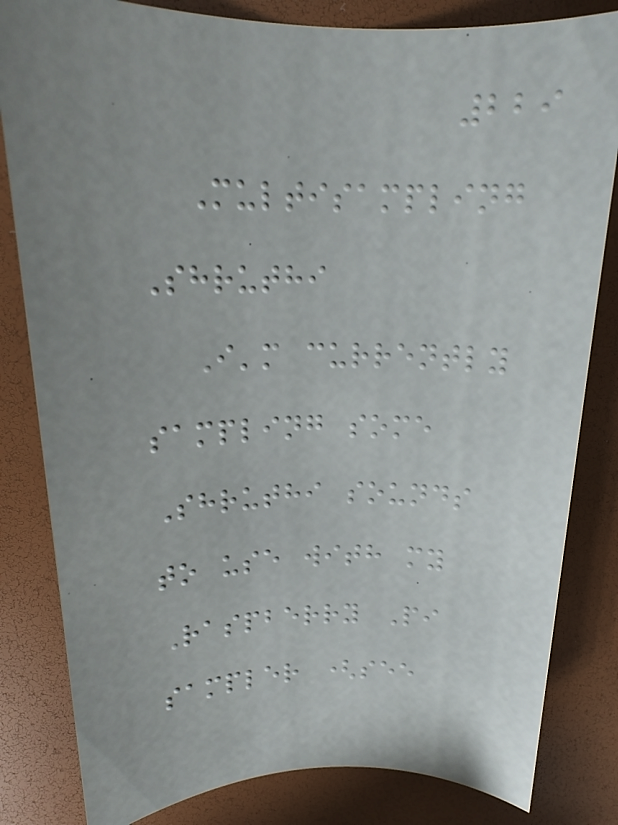229
Multisampling
Shruthi
I'm currently
sampling some
Shruthi sounds
to use with my
Raspberry Pi
sampler (see
